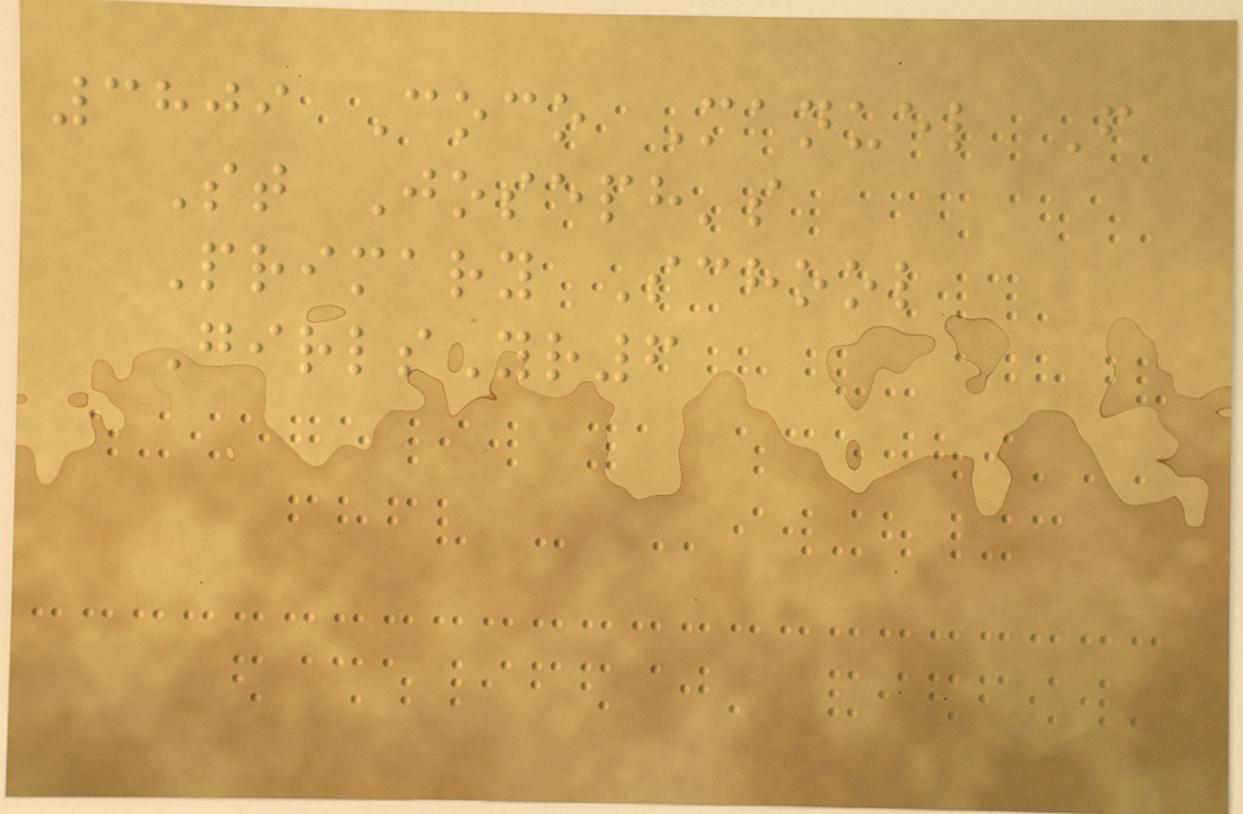3809 Coco Manuel F
St Joseph's
Primary School
GirlsYr6
